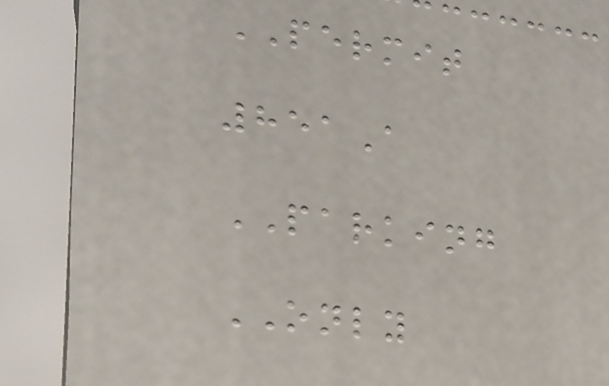PERMIT
851A
PARKING
ONLY
